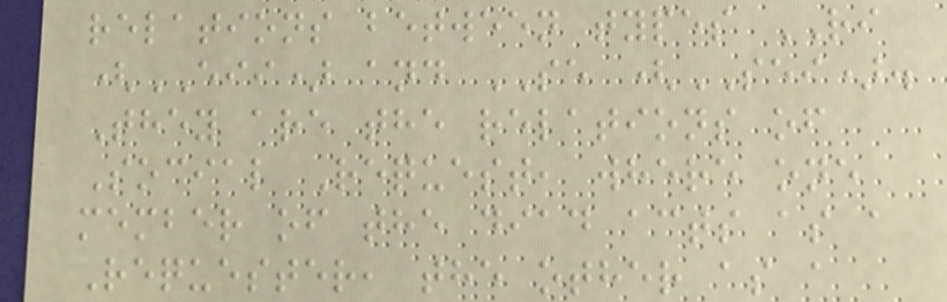relations between types RI
(EII) and SE (SEI).
They are the relations of
Social Request, where one
member of the diad acts as a
Requester, the other as a
